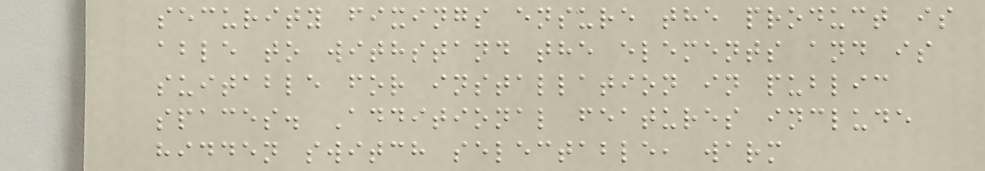security fixings ensure the product is
able to withstand the elements and is
suitable for installation in public
spaces. Additional features include
hidden switch selectable, warm
